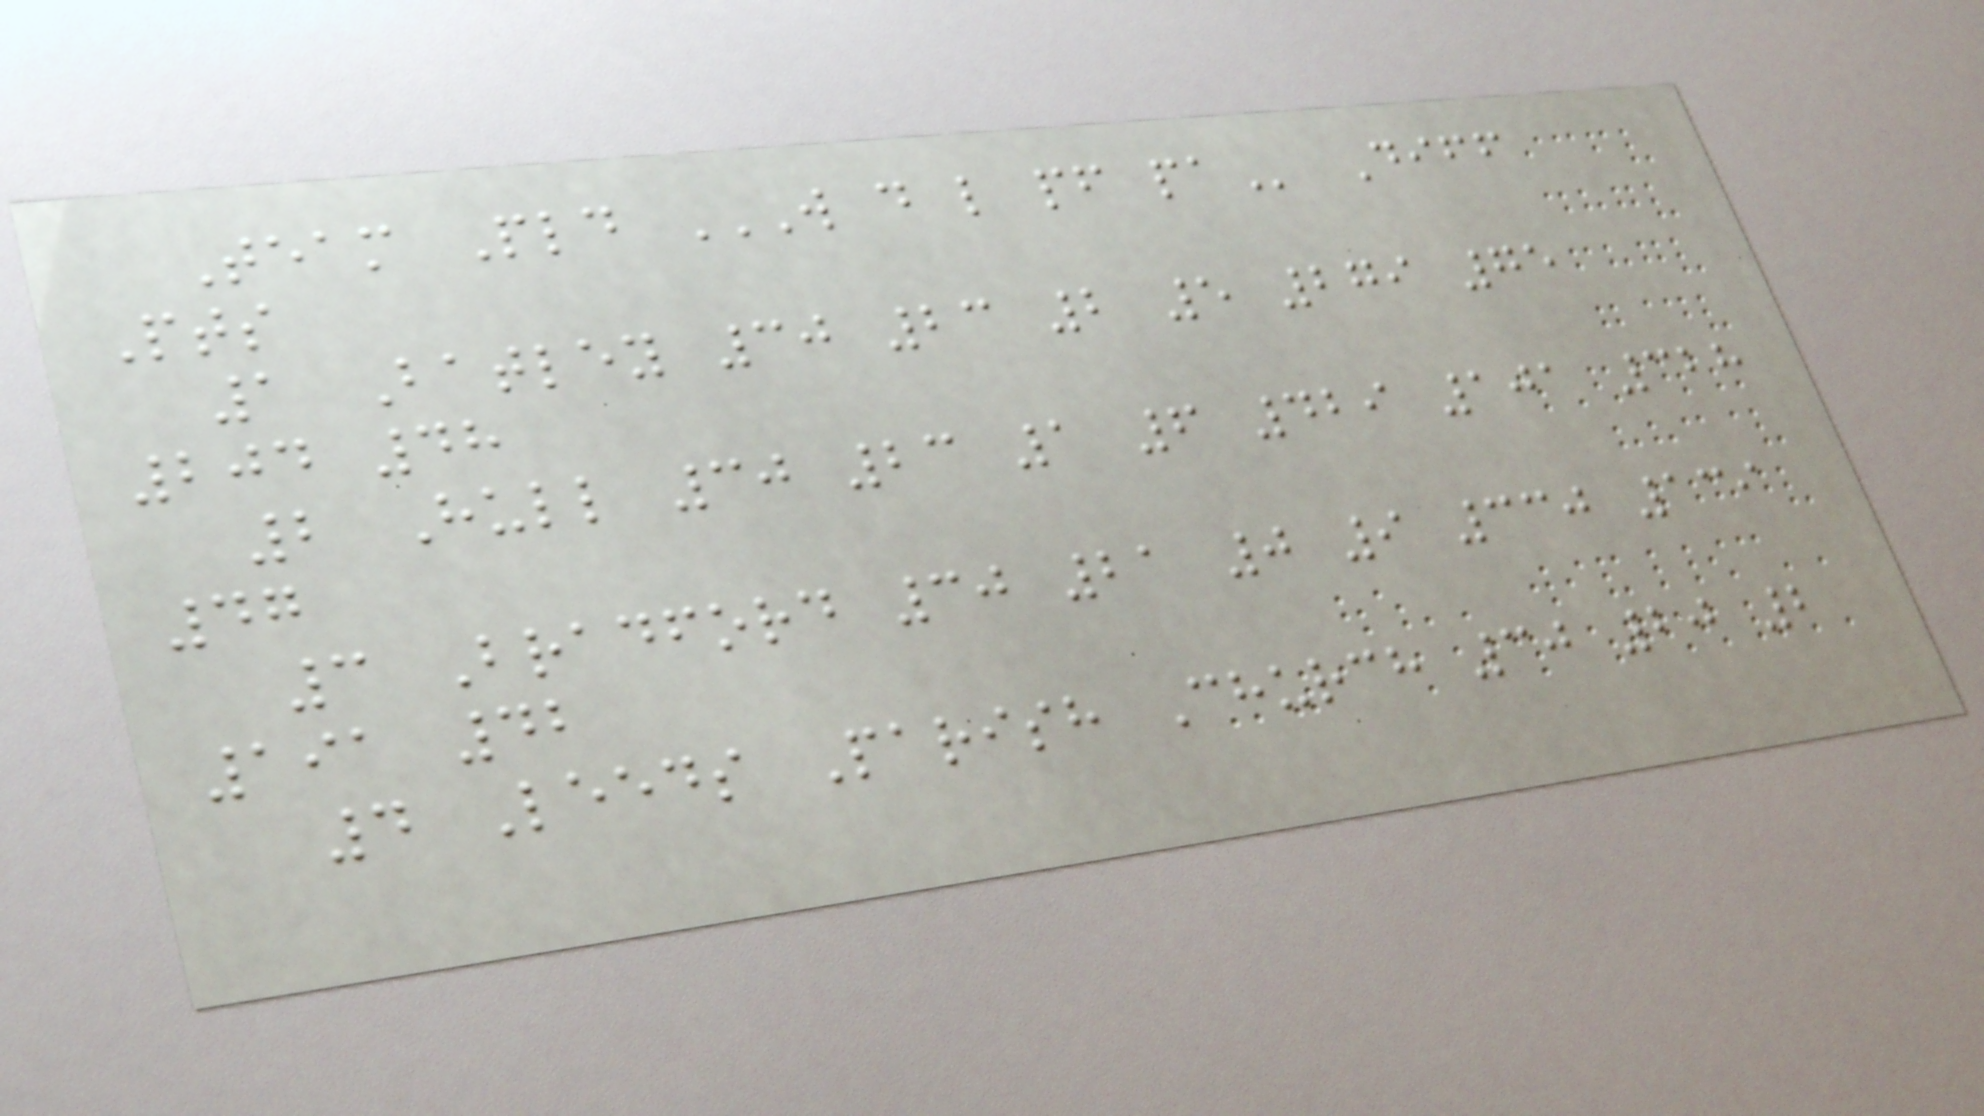Team Pld W D L PF PA Diff
Pts
1 Batley 30 23 2 5 279 75
204 48
2 Hull 30 23 1 6 429 101 328
47
3 Bradford 30 21 0 9 330 139
191 42
4 Leeds Parish Church 30 20 2
